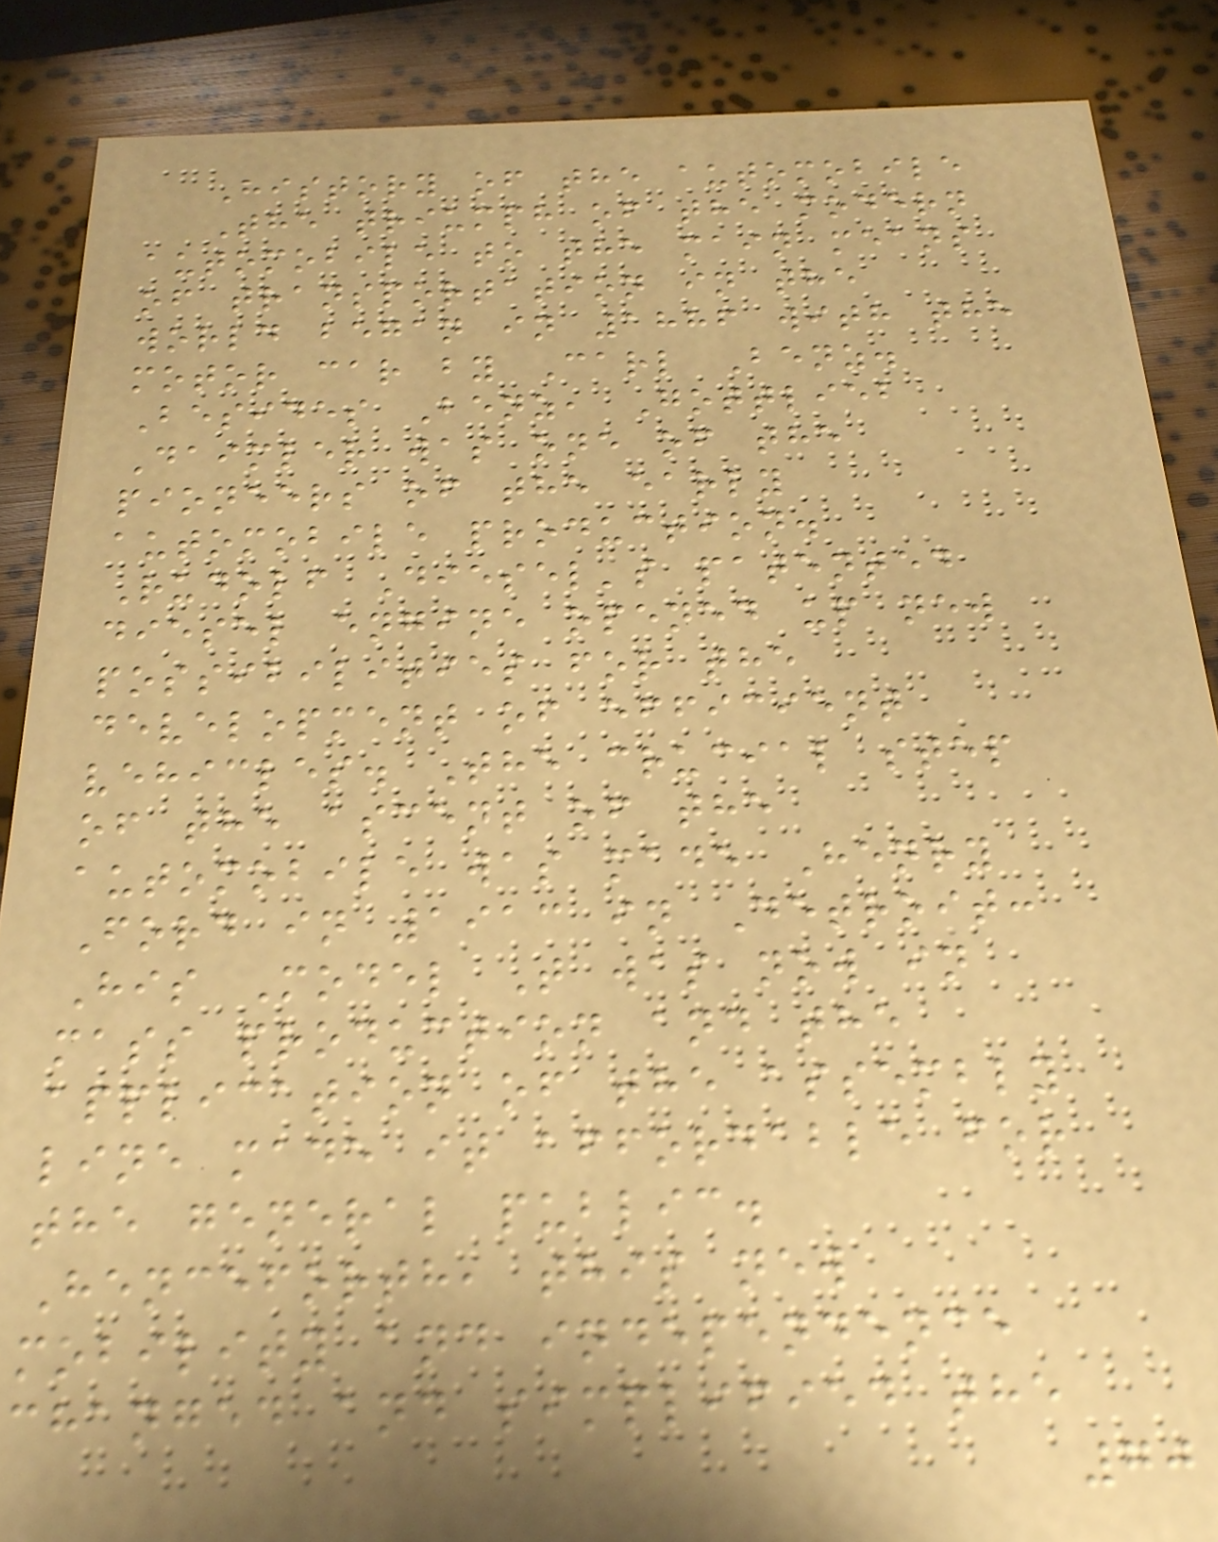History of the automobile
The triumph of the modern
automobile to the main means
of transportation in the
world began in 1886 with the
motor car by Carl Benz.
Besides Benz, Gottlieb
Daimler was one of the
pioneers of the early
automobile production.
Rudolf Diesel's patented
diesel engine opened up new
possibilities for the
development of efficient
vehicles. The crucial step
of the ascent of the
automobile was made Henry
Ford in 1913 in Detroit:
His Model T was now in
mass production and the
application of the assembly
line made it affordable for
the general public.
Henceforth, this new
mobility and independence
changed and simplified the
70
